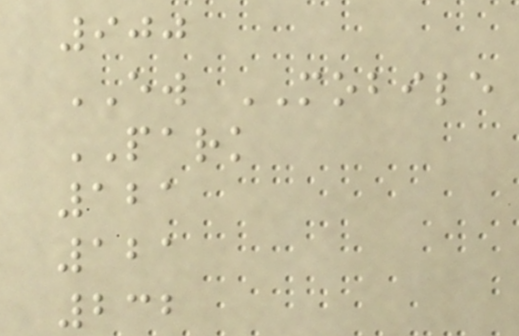900
EW MOBILE
PARK
121
121
232
